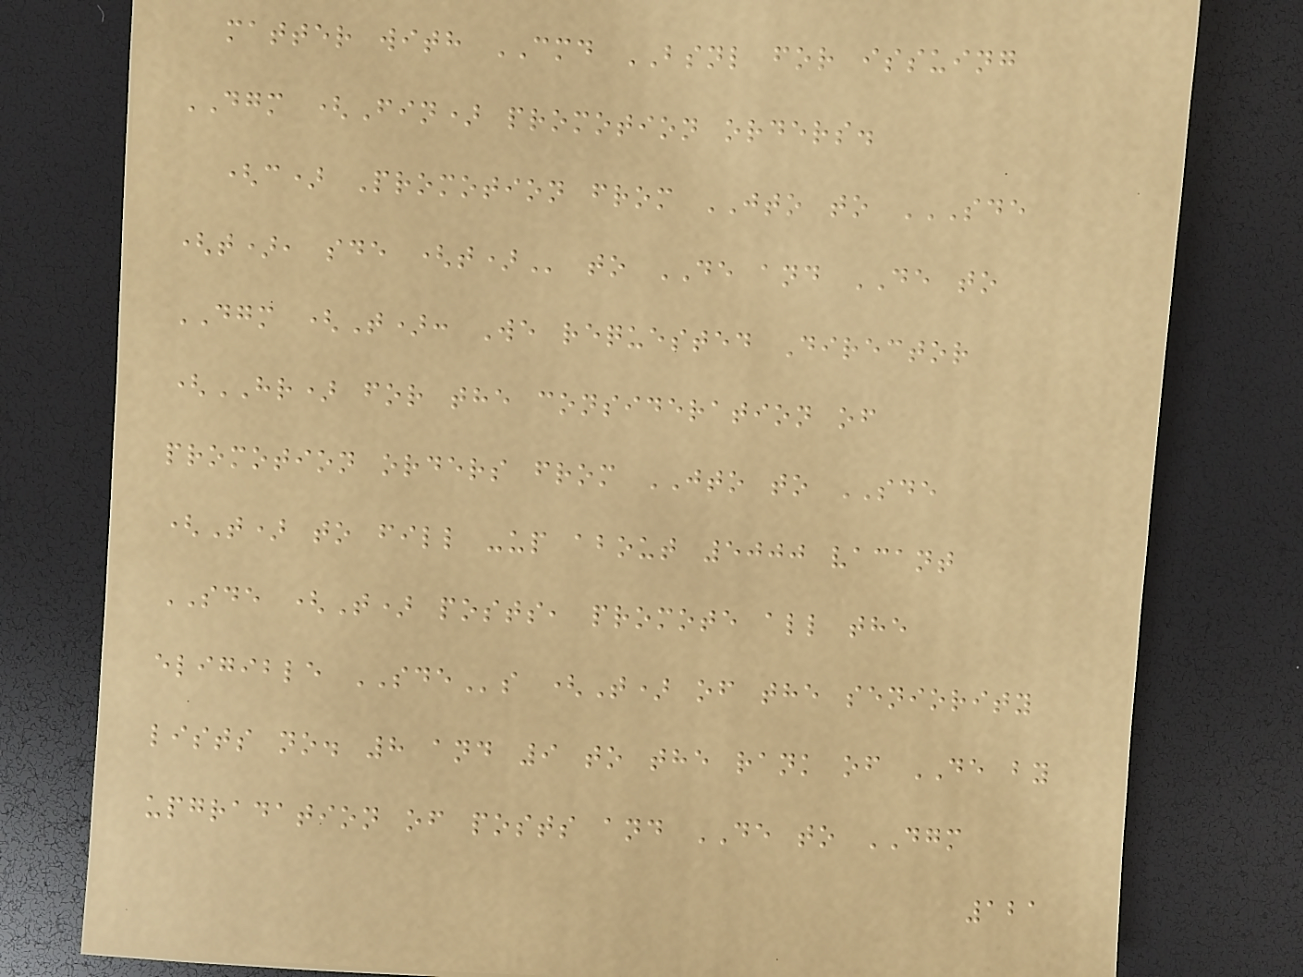matter with CMD BSNL for issuing
DGM (Fin) promotion orders.
(c) Promotion from JTO to SDE
(T), SDE (T) to DE and DE to
DGM (T): We requested Director
(HR) for the consideration of
promotion orders from JTO to SDE
(T) to fill -up about 5000 vacant
SDE (T) posts, promote all the
eligible SDEs (T) of the seniority
lists no. 8 and 9 to the rank of DE by
upgradation of posts and DE to DGM
121
